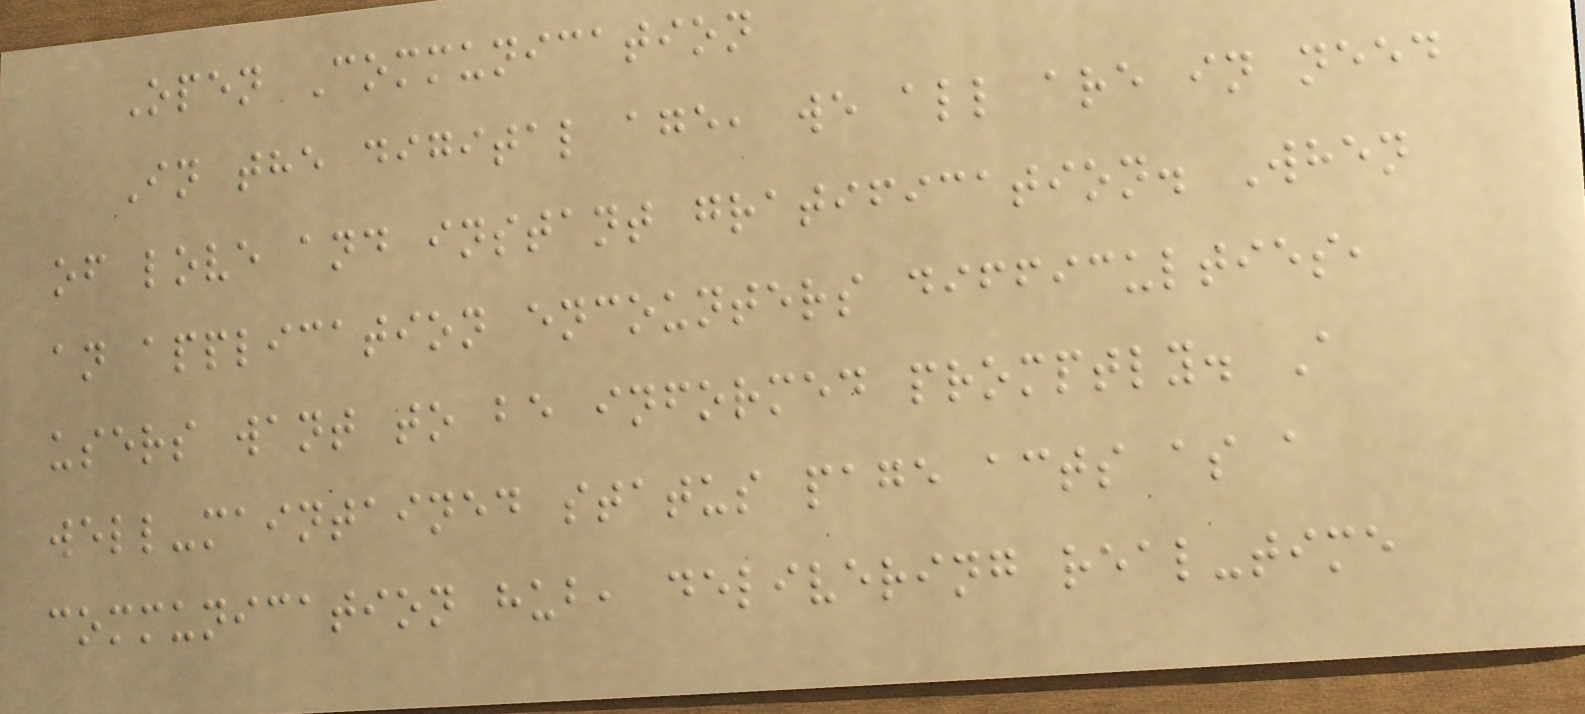Open Communication
In the digital age, we all are in need
of love and instant gratification. When
an application encounters difficulties,
users want to be informed promptly. A
well-maintained status page acts as a
communication hub, delivering real-time
